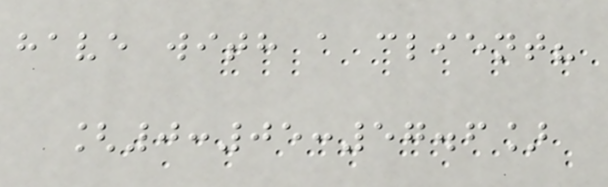have with a client?
[0:05:57.6]
